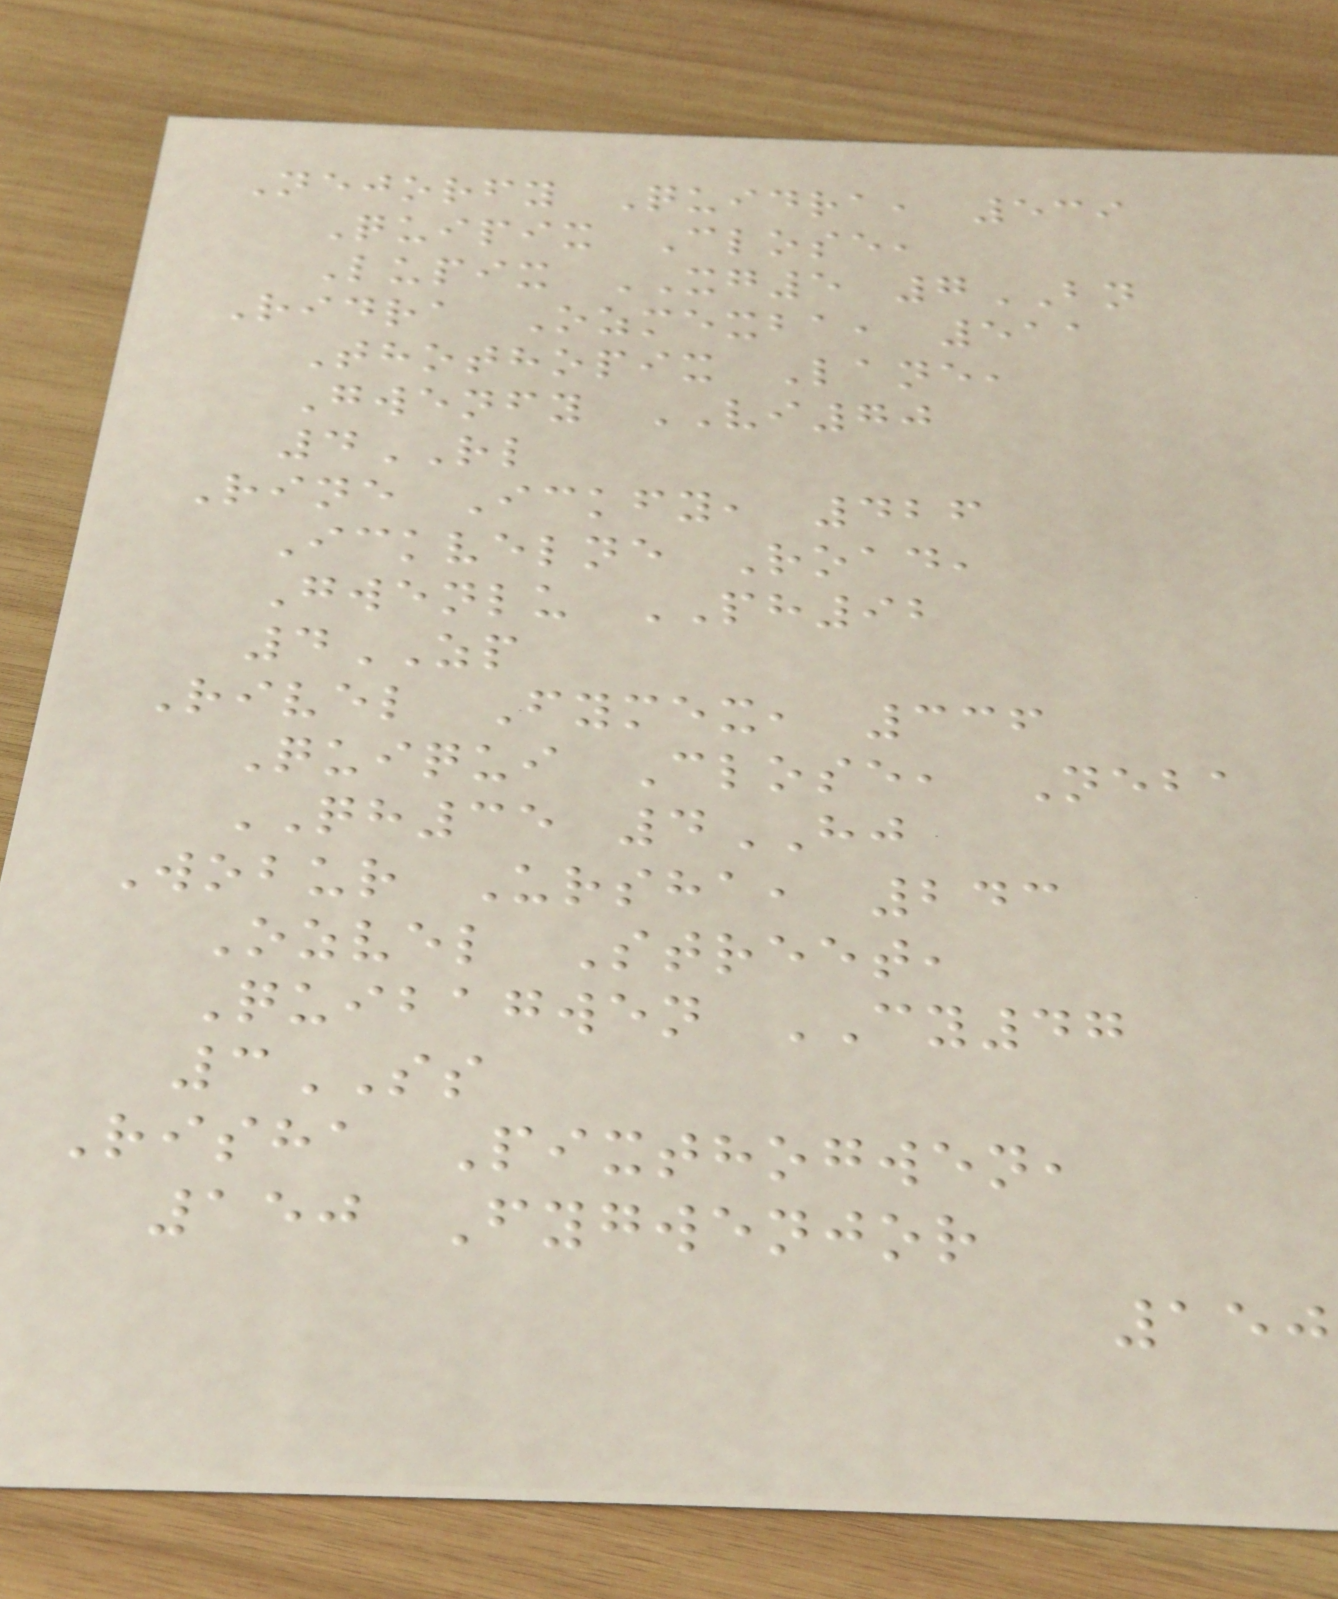Nejorfy Quidra, 539
Quipix Close,
Lupix XG5 7BN
Ridra Ozmexba, 511
Thothopix Lane,
Gwenfy VI70
4RL
Rine Ickfy, 426
Ickvelne Road,
Gwenlu PH92
4ZP
Rivel Fymex, 336
Quiqui Close, Neba
QH35 4HJ
Wobur Ursha, 243
Ozvel Street,
Quibagwen CY47
3SS
Risha Pixthogwen,
150 Fygwenjor
150
